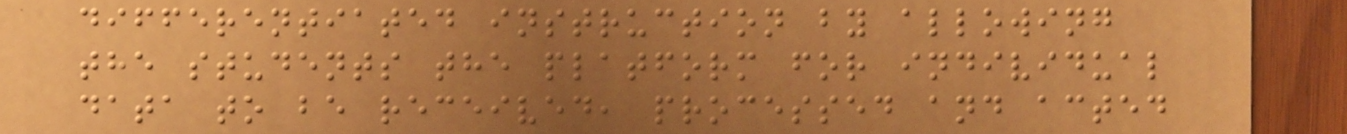differentiated instruction by allowing
the students the platform for individual
data to be received, processed and acted
